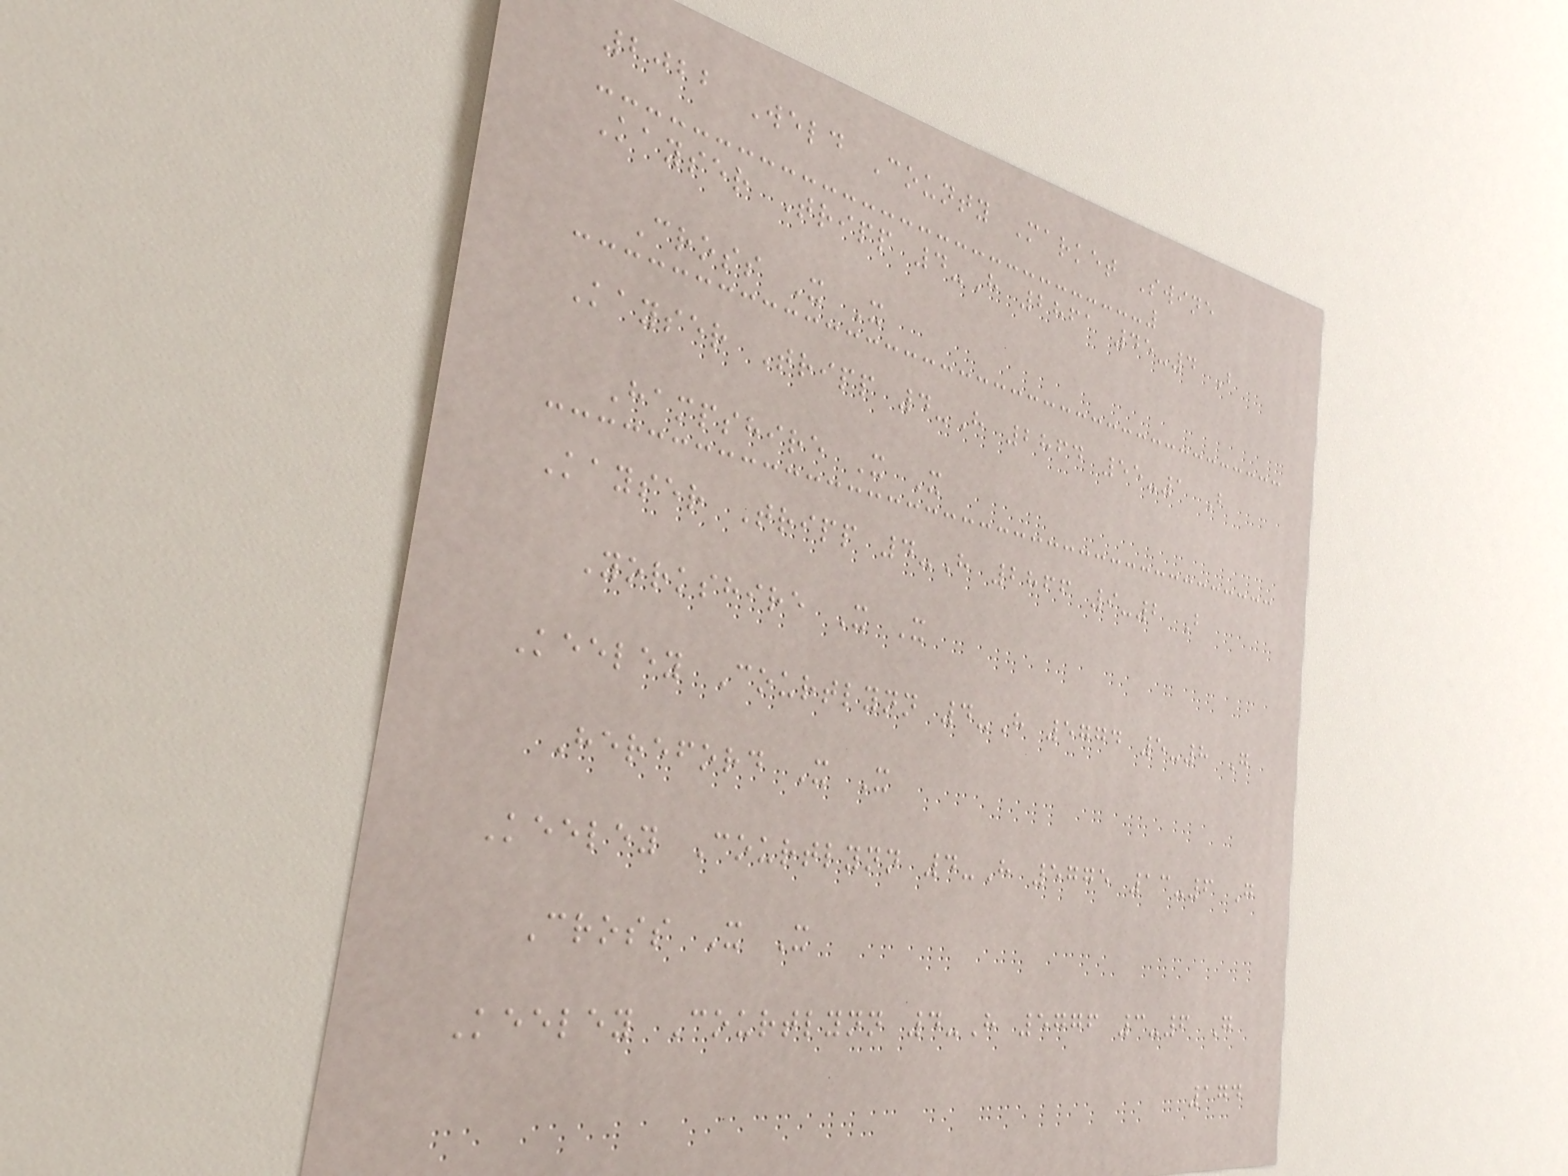2022 Weld County Market Swine
Kayser Tripp 4-H 2861 45-4 B
Cross X X
Kayser Tripp 4-H 2864 55-1 B
Hampshire X X
Kayser Tripp 4-H 2866 9-2 B
Yorkshire X X
Keeley Courtlynn 4-H 5774 5-8 G
Hereford X X
Keeley Courtlynn 4-H 5775 13-6 G
Cross X X
Keeley Courtlynn 4-H 5776 3-6 G
174
